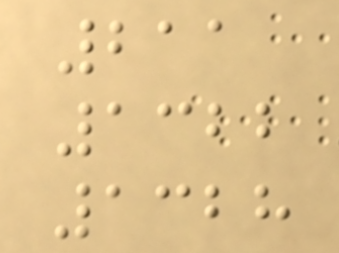211
1322
1328
